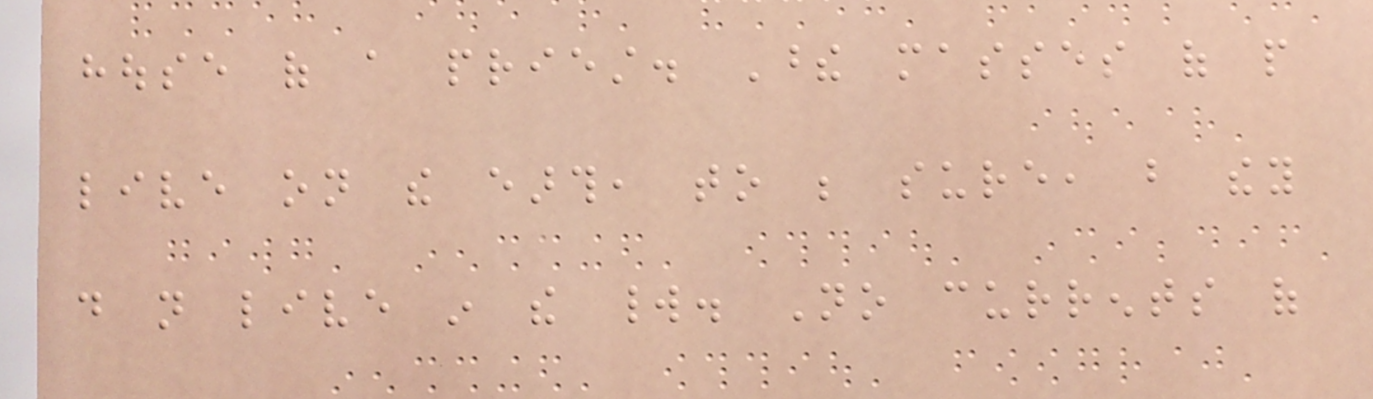house of a priest. These masses of people
live on the earth, to be sure, but they
do not live in the world. No currents of
